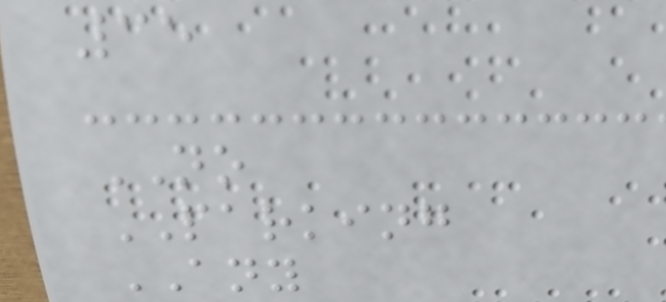35
NO
PARKING
ANY
